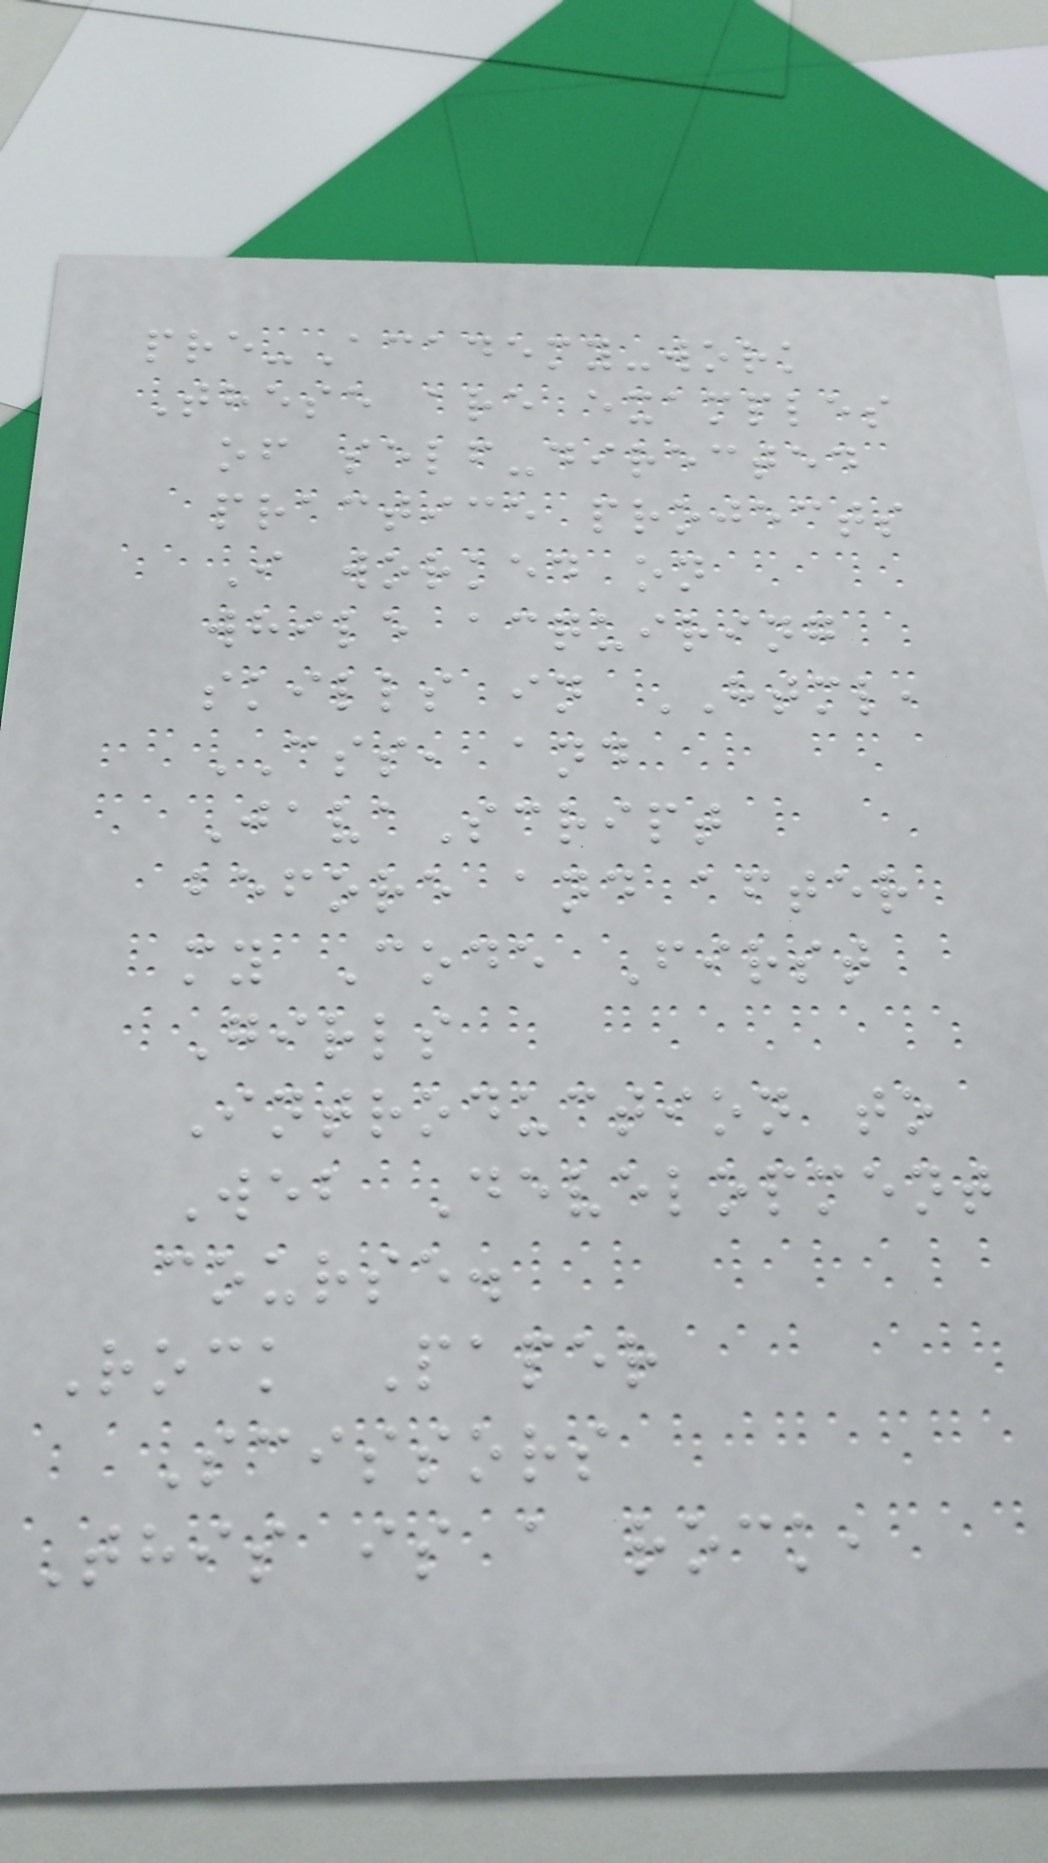pre-Academy-work
These are examples
of self-directed
practice projects
I worked on
while acquiring
skills in HTML,
CSS, and
JavaScript
before and after
my Code First
Girls
Introduction to
Web Development
course.
Rock Paper
Scissors
This is a rock,
